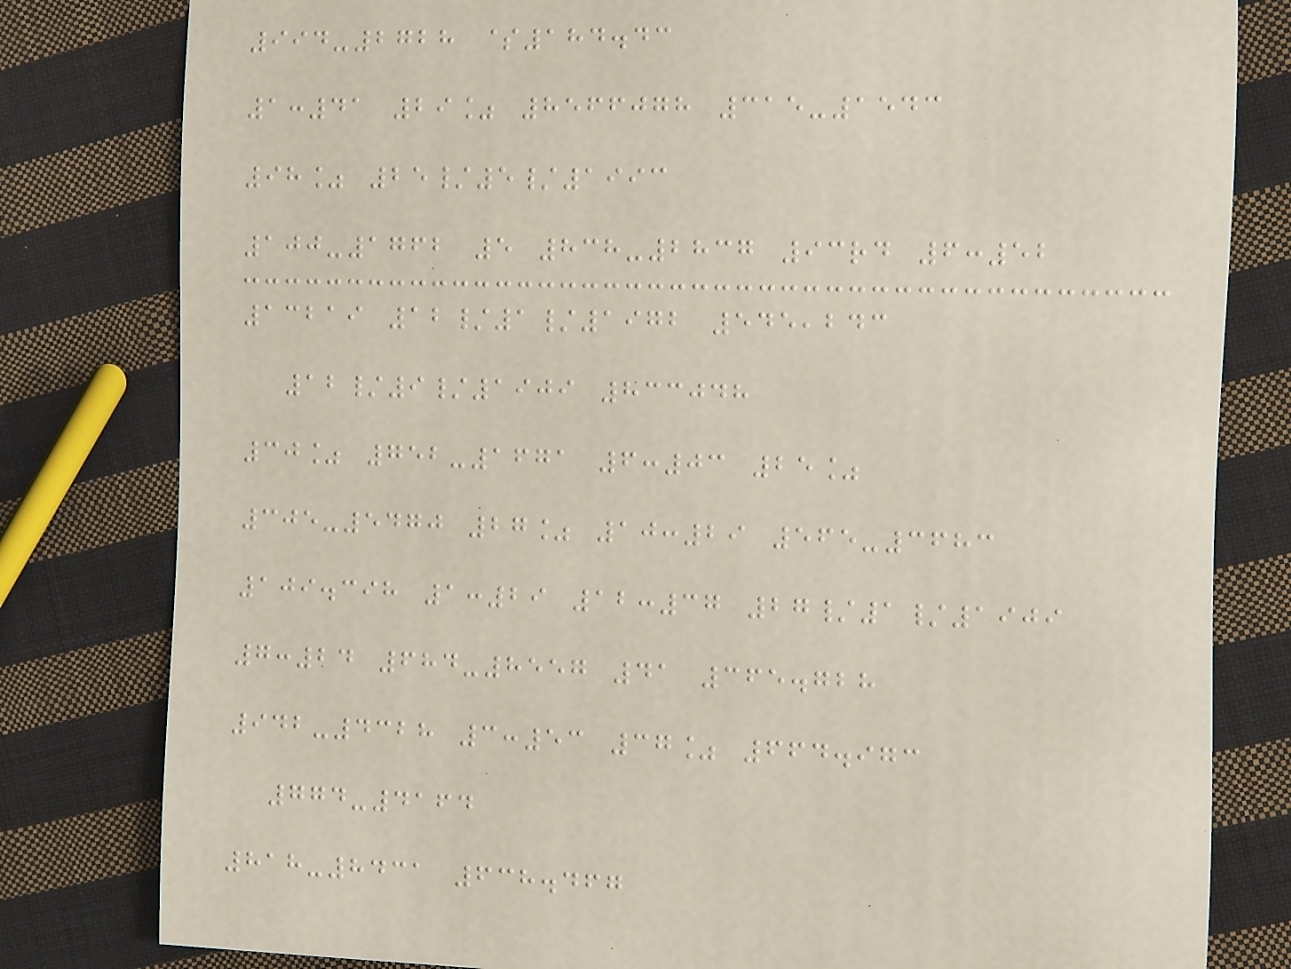994-2728 $184.43
1:41 29% 8566078 315-1543
98% 25/5/1993
100-1762 5 838-2837 93rd 6:52
13219 12/1/1972 545,243
12/9/1909 833048
30% 752-1671 6:03 25%
305-5470 27% 10:29 565-3683
109.398 1:29 12:37 27/1/1909
7:24 684-8557 41 365.728
942-4328 3:53 37% 664.973
774-4164
818-8431 638.467
